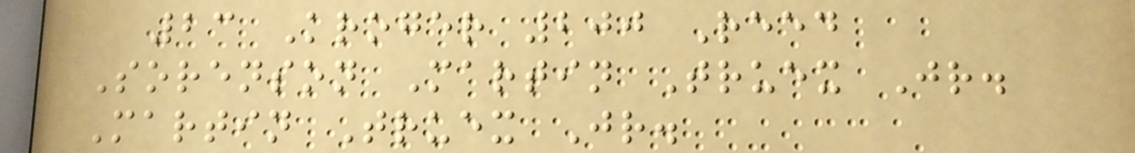23 Kroger 200 Reed
Sorenson Martin Truex Jr.
Martin Truex Jr.
